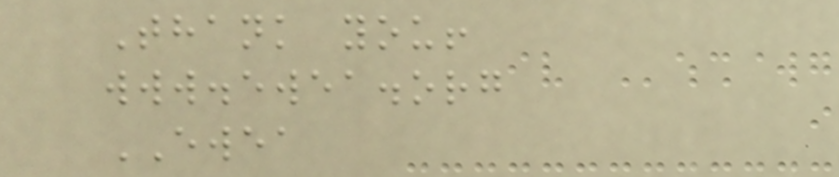Thank you!
www.ewea.org
EWEA
